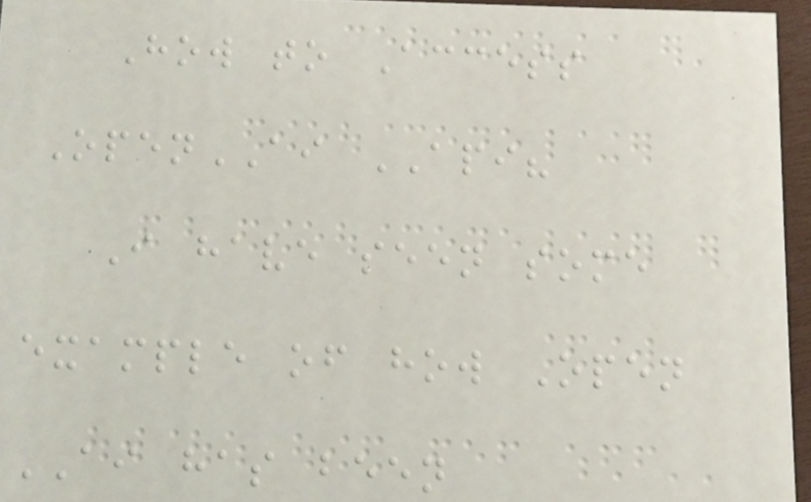How to Access
OpenAI API?
I have seen some
example of how Open
AI has been
